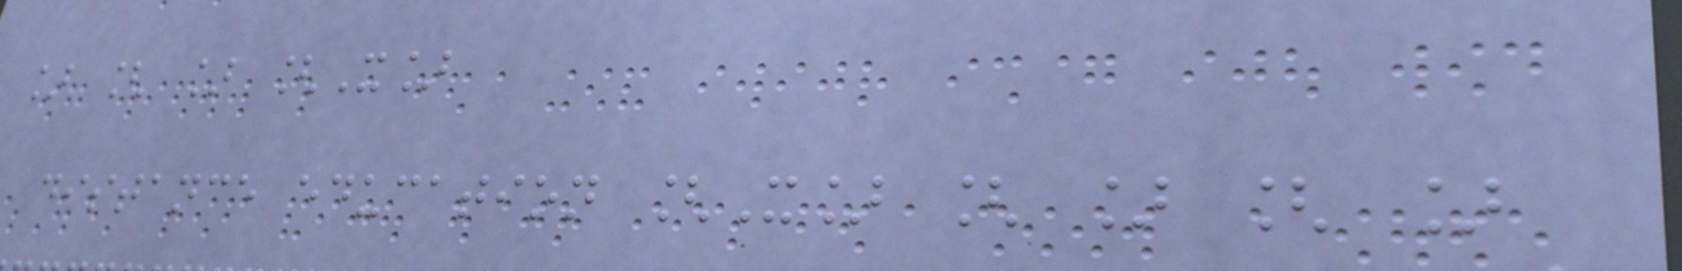] [ ] [X]
distance education [X] [ ] [ ]
